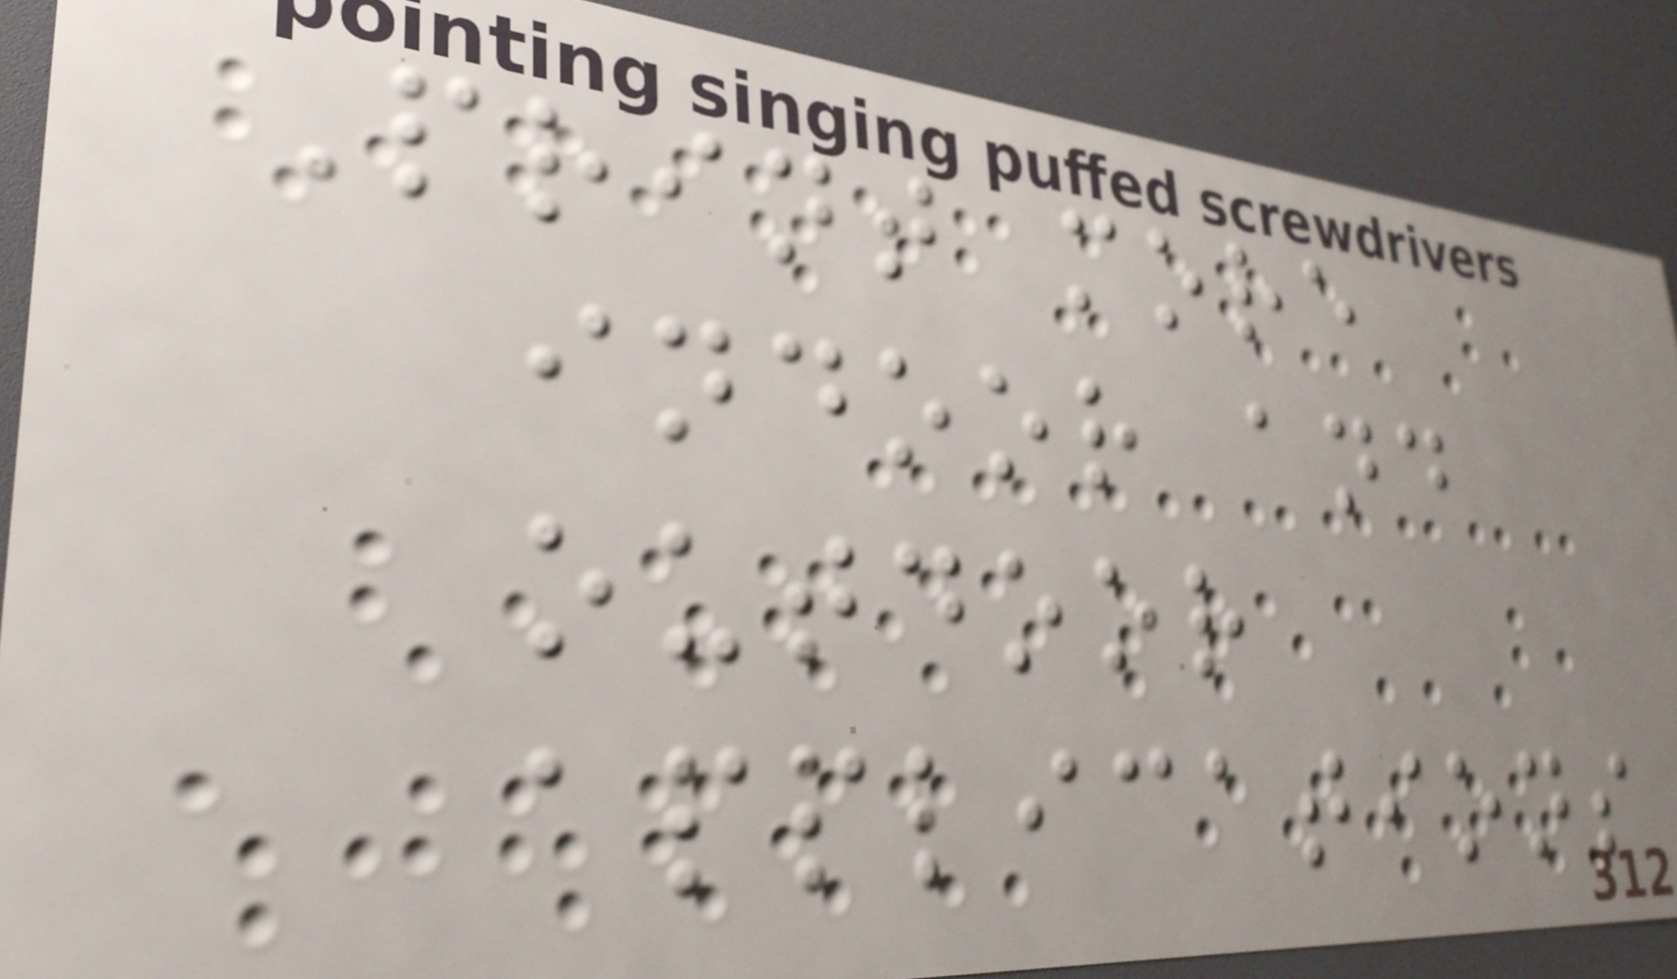Print more
indoor and
outdoor
applications
